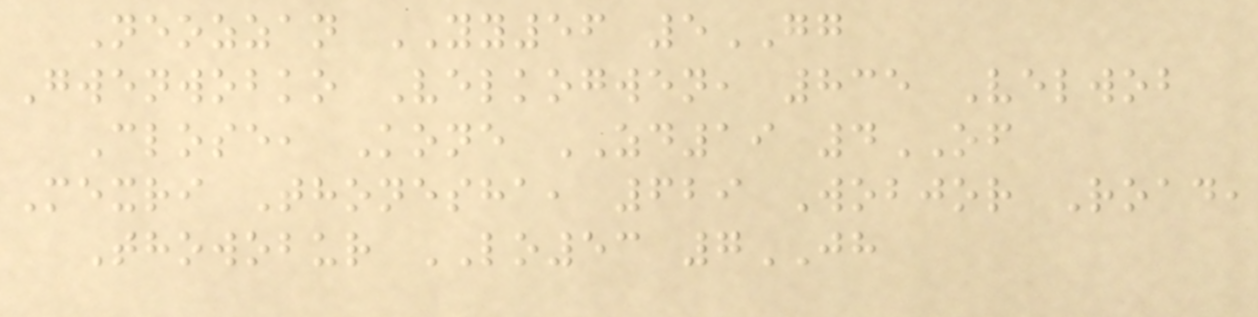Neozzan YY56 5GG
Gwenwobko Velkogwen, 835 Velwob
Close, Kone ZD19 4OF
Mexri Thonesha, 629 Wobjor Road,
Thowobur LO53 7JH
